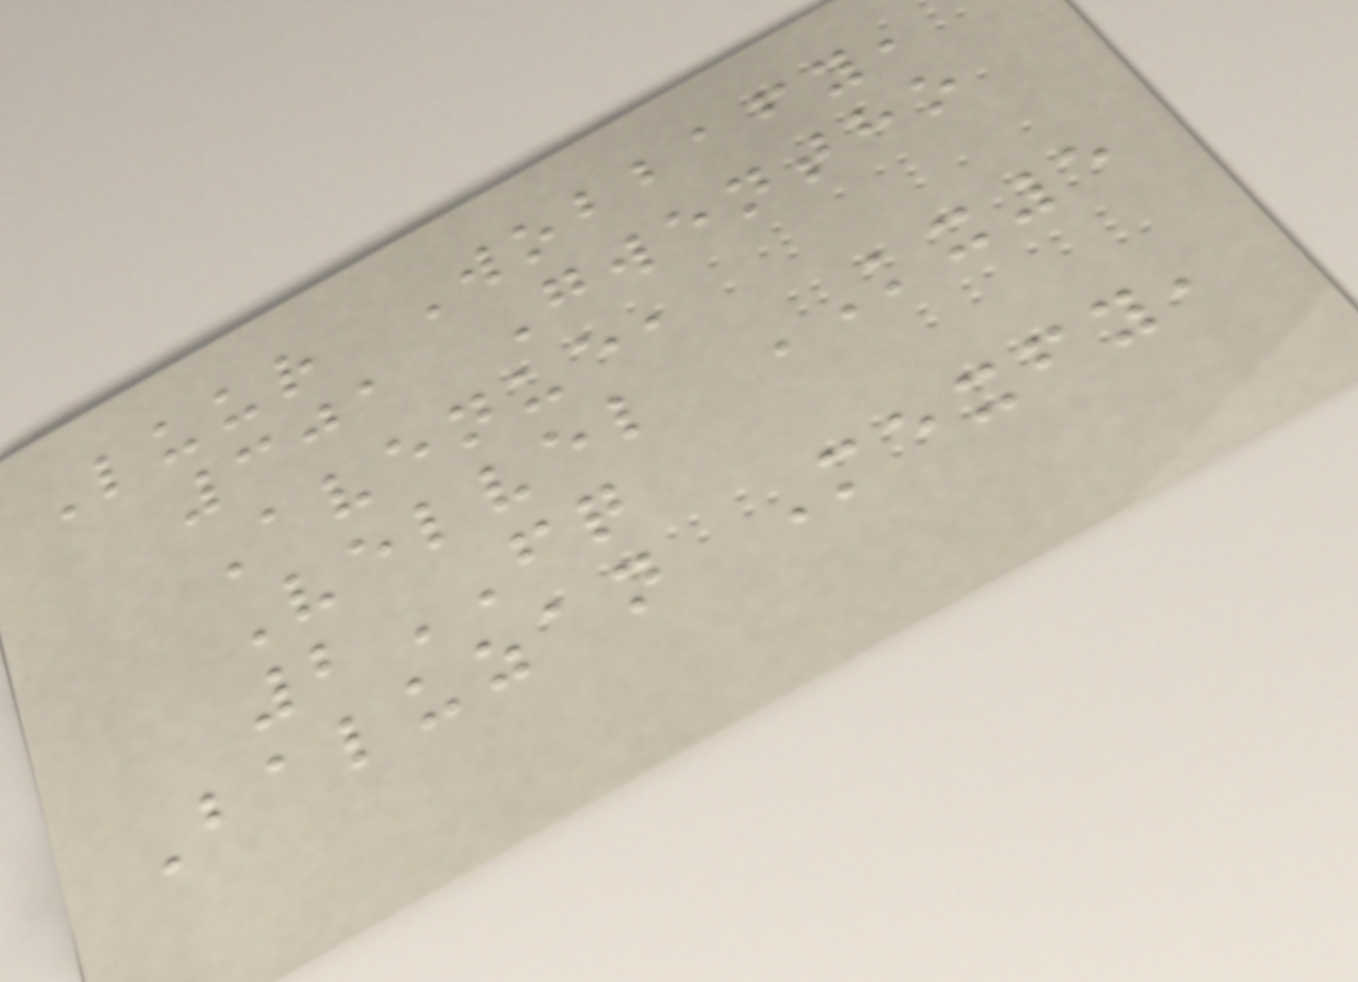Luur Wobbafy,
301 Gwentho
Avenue,
Velvel KX5
2FQ
Baluzan Mexfy,
